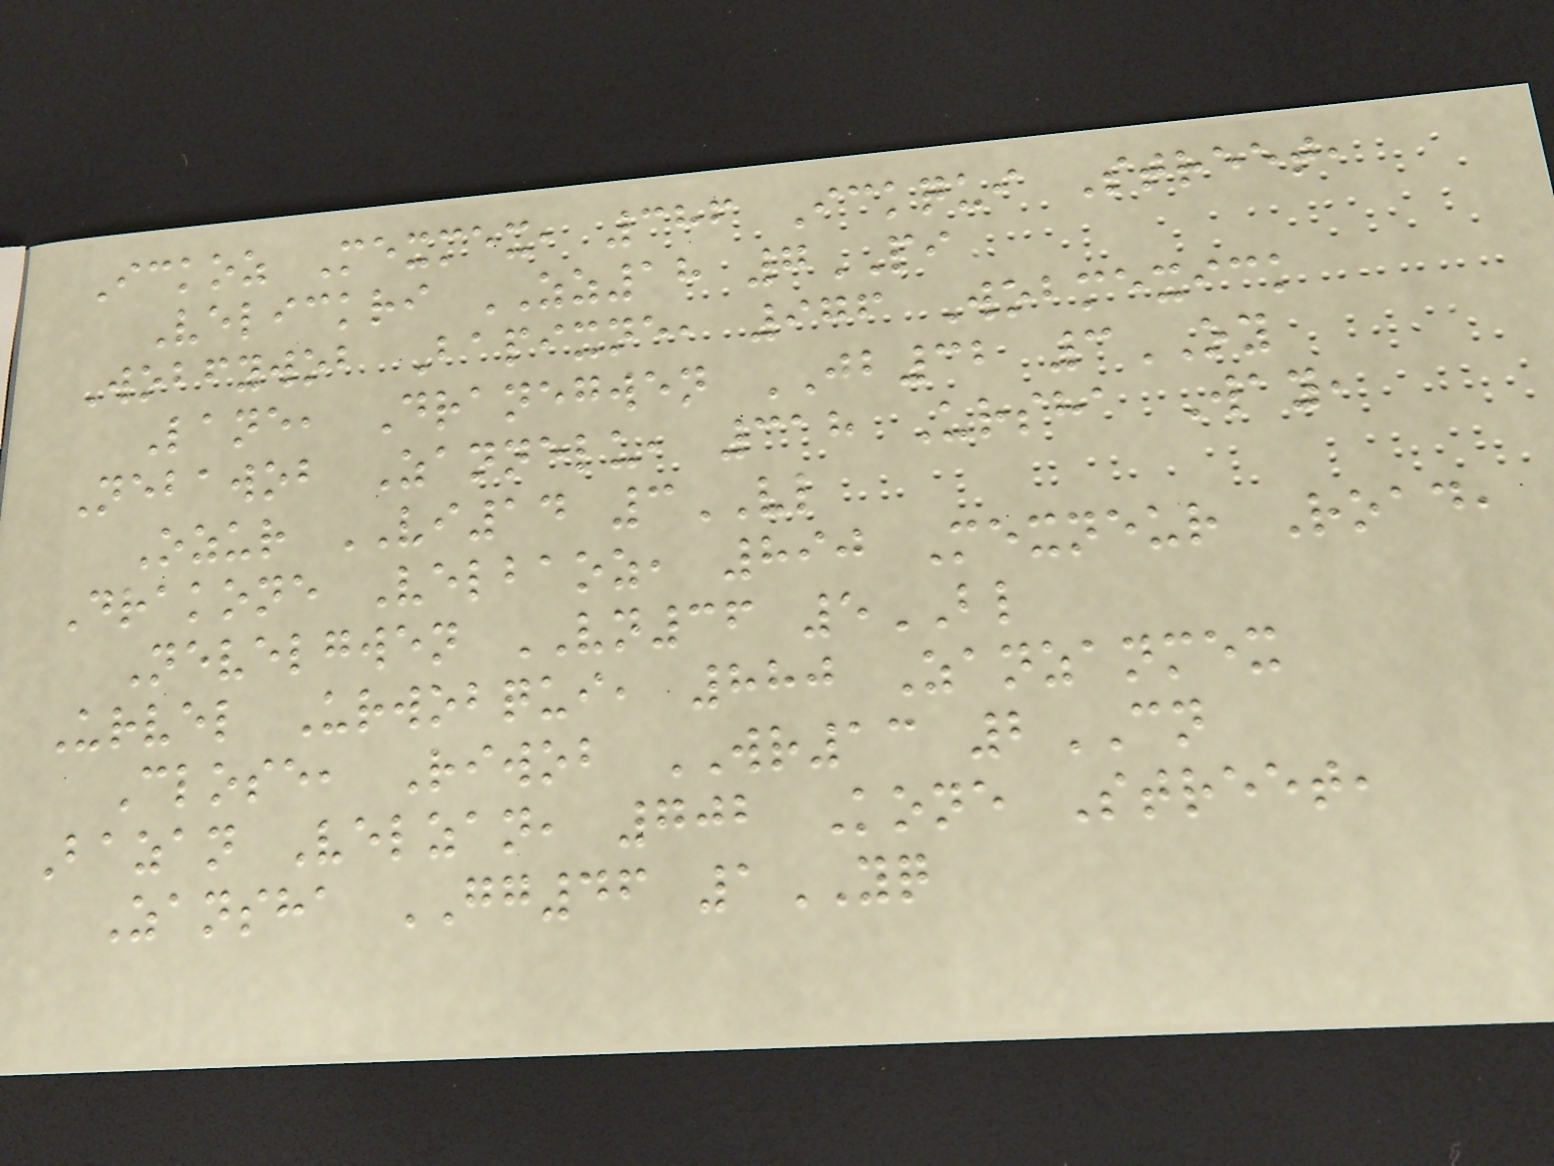Ickoz Mexmex, 386 Ickqui Street,
Velickri ZZ18 7PI
Wobfywob Bapixne, 976 Wobmexick
Lane, Dranegwen JB32 3OY
Nebawob Zannelu, 318 Ursha Way,
Ozur VI14 3VL
Drakone Velbaoz, 890 Mexneur Road,
Nevelgwen VN36 5BL
Urvel Urwobqui, 880 Zanzanmex
Close, Riwob WR13 2CN
Bazan Velzan, 702 Kone Street,
Zansha GG46 1YQ
